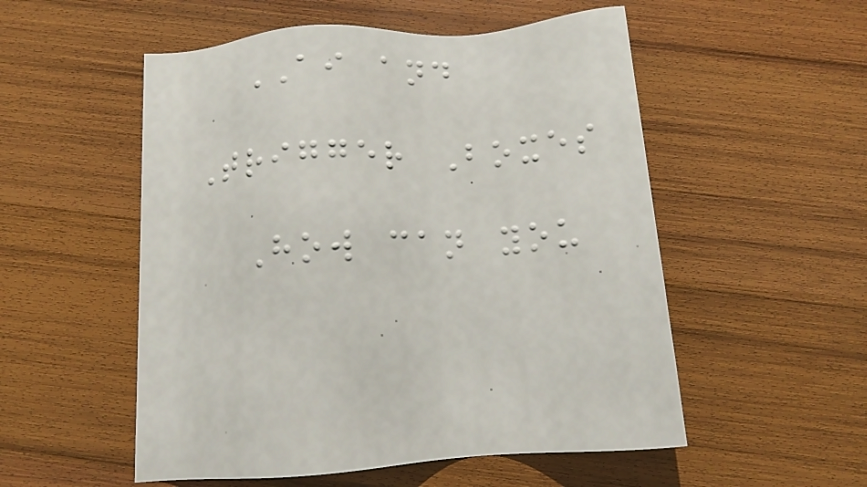AI and
Trigger Boxes
How can you
